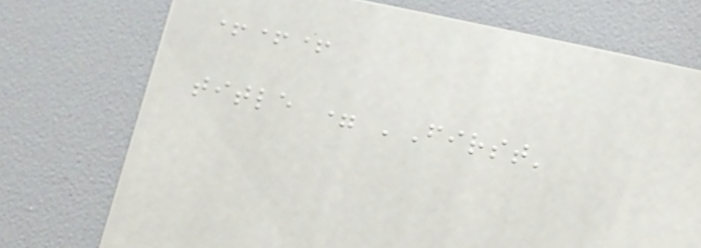+++
title = 'First'
